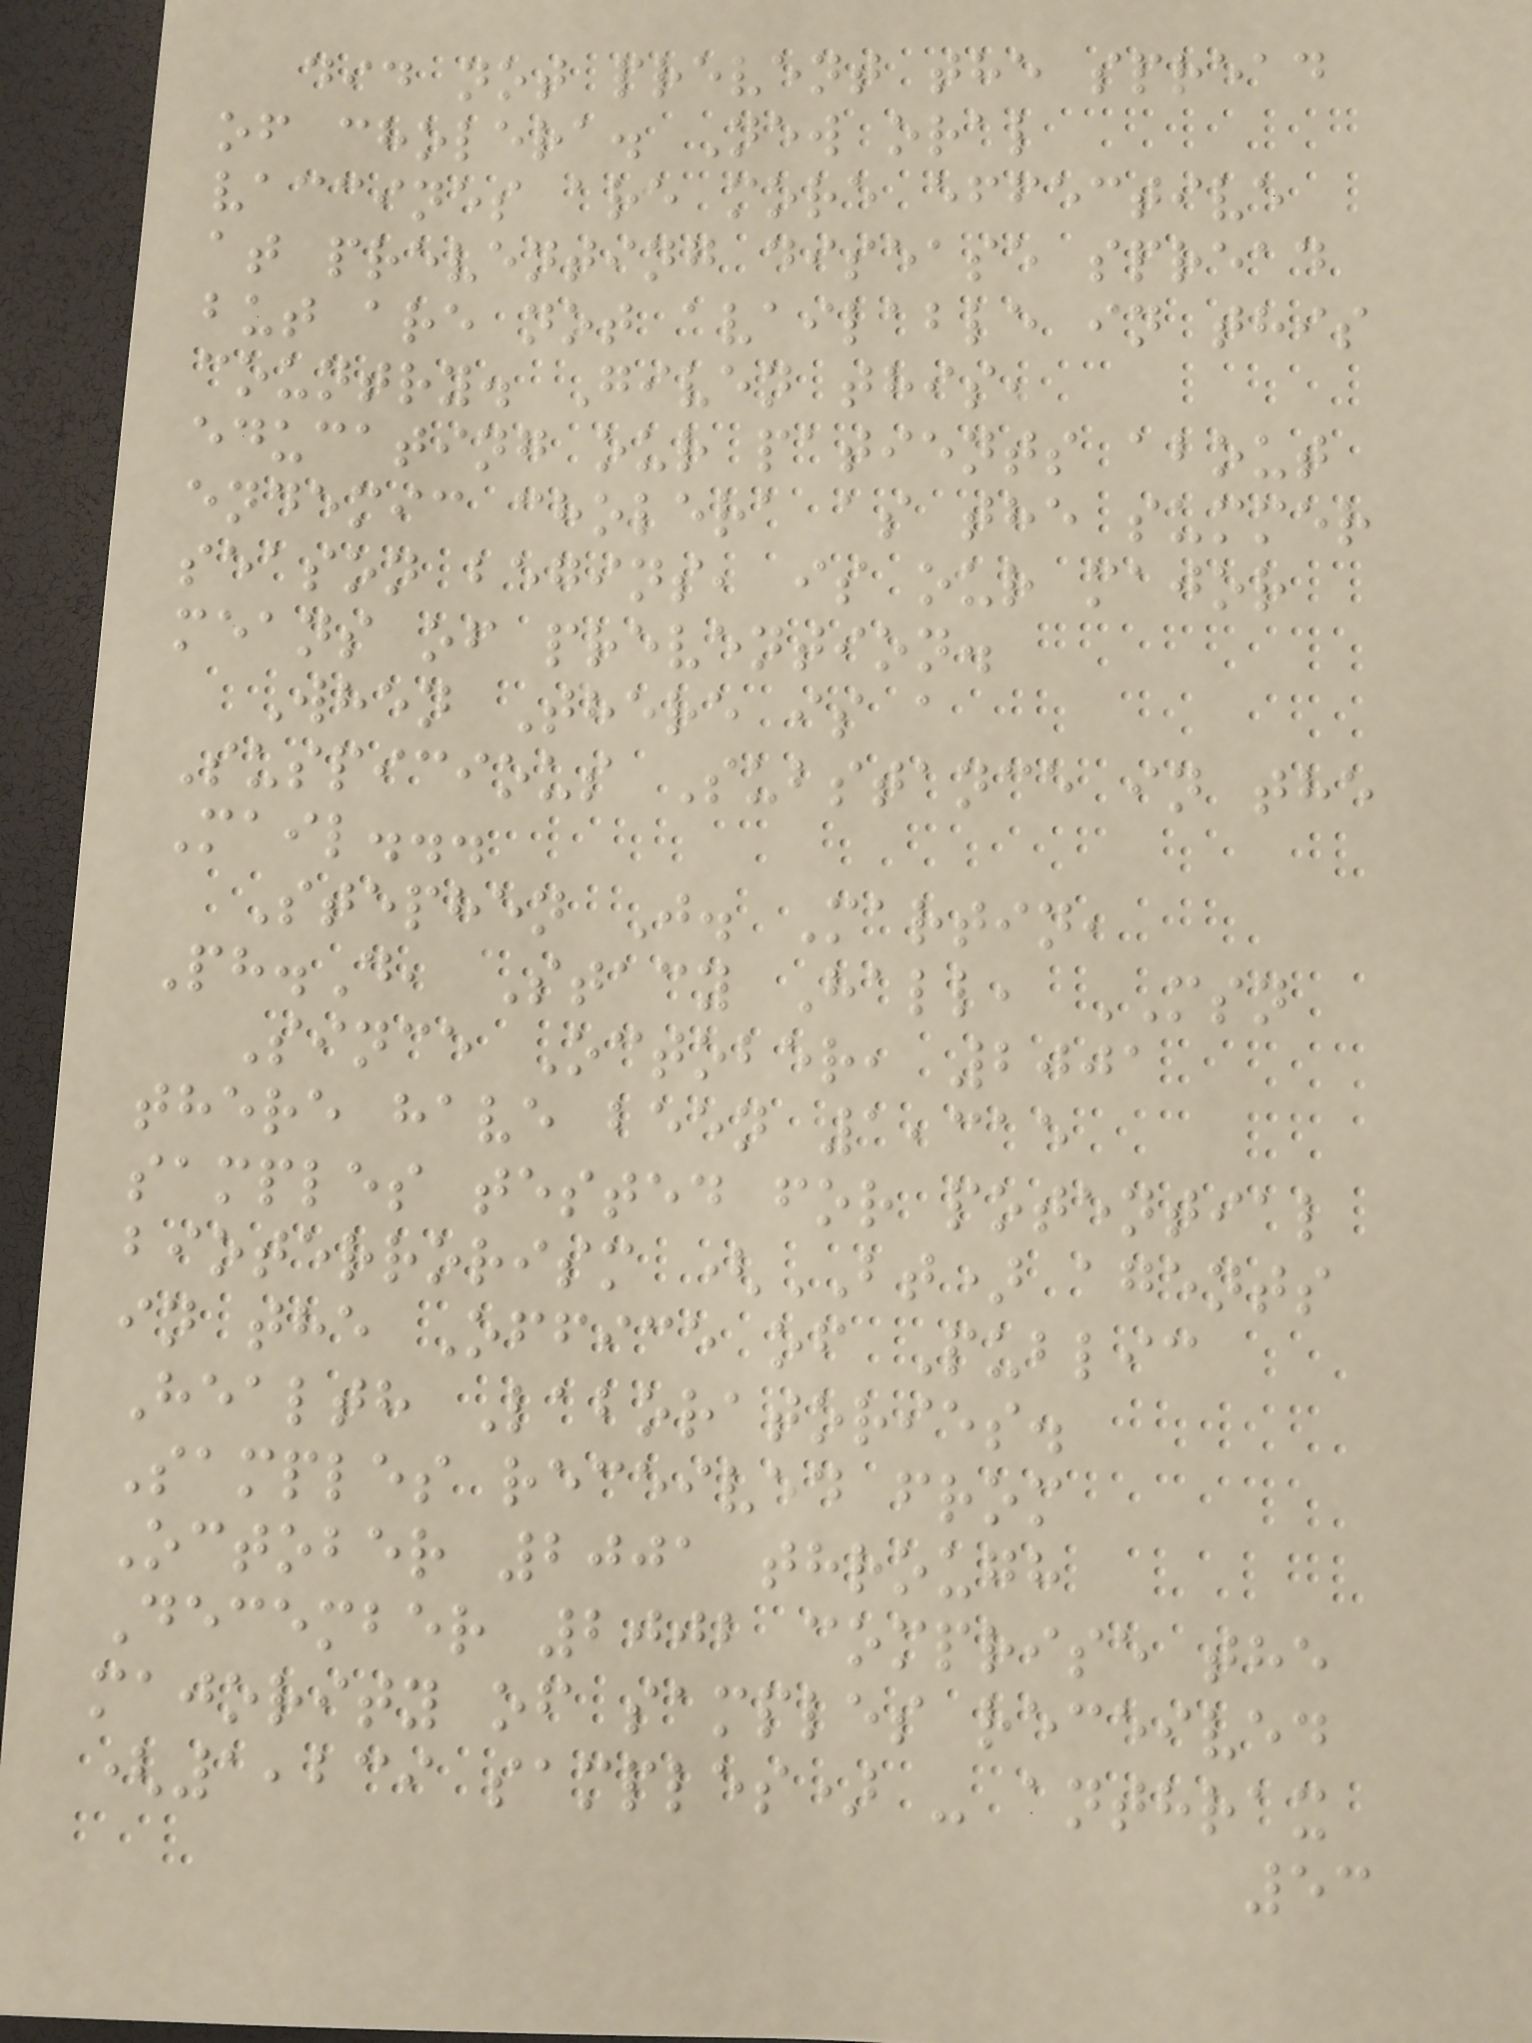did not prevent the spread
of cholera. New oral
vaccines are more effective
at preventing disease spread
but are not available in this
country. Given this,
educating our patients about
endemic cholera as the summer
season begins, is our major
means of prevention.
When There is a
Suspicious Substance in the
Mail...
Stephen J. Martin,
Ph.D, Stacy Hall, MSN
Since October, 2001
there have been 1,315
samples tested for potential
bioterrorism (BT) agents
in the Office of Public
Health Laboratories.
Samples received from
October 2001 through
December 2002 comprise the
majority of samples received
(1,239 samples) - anthrax
53
